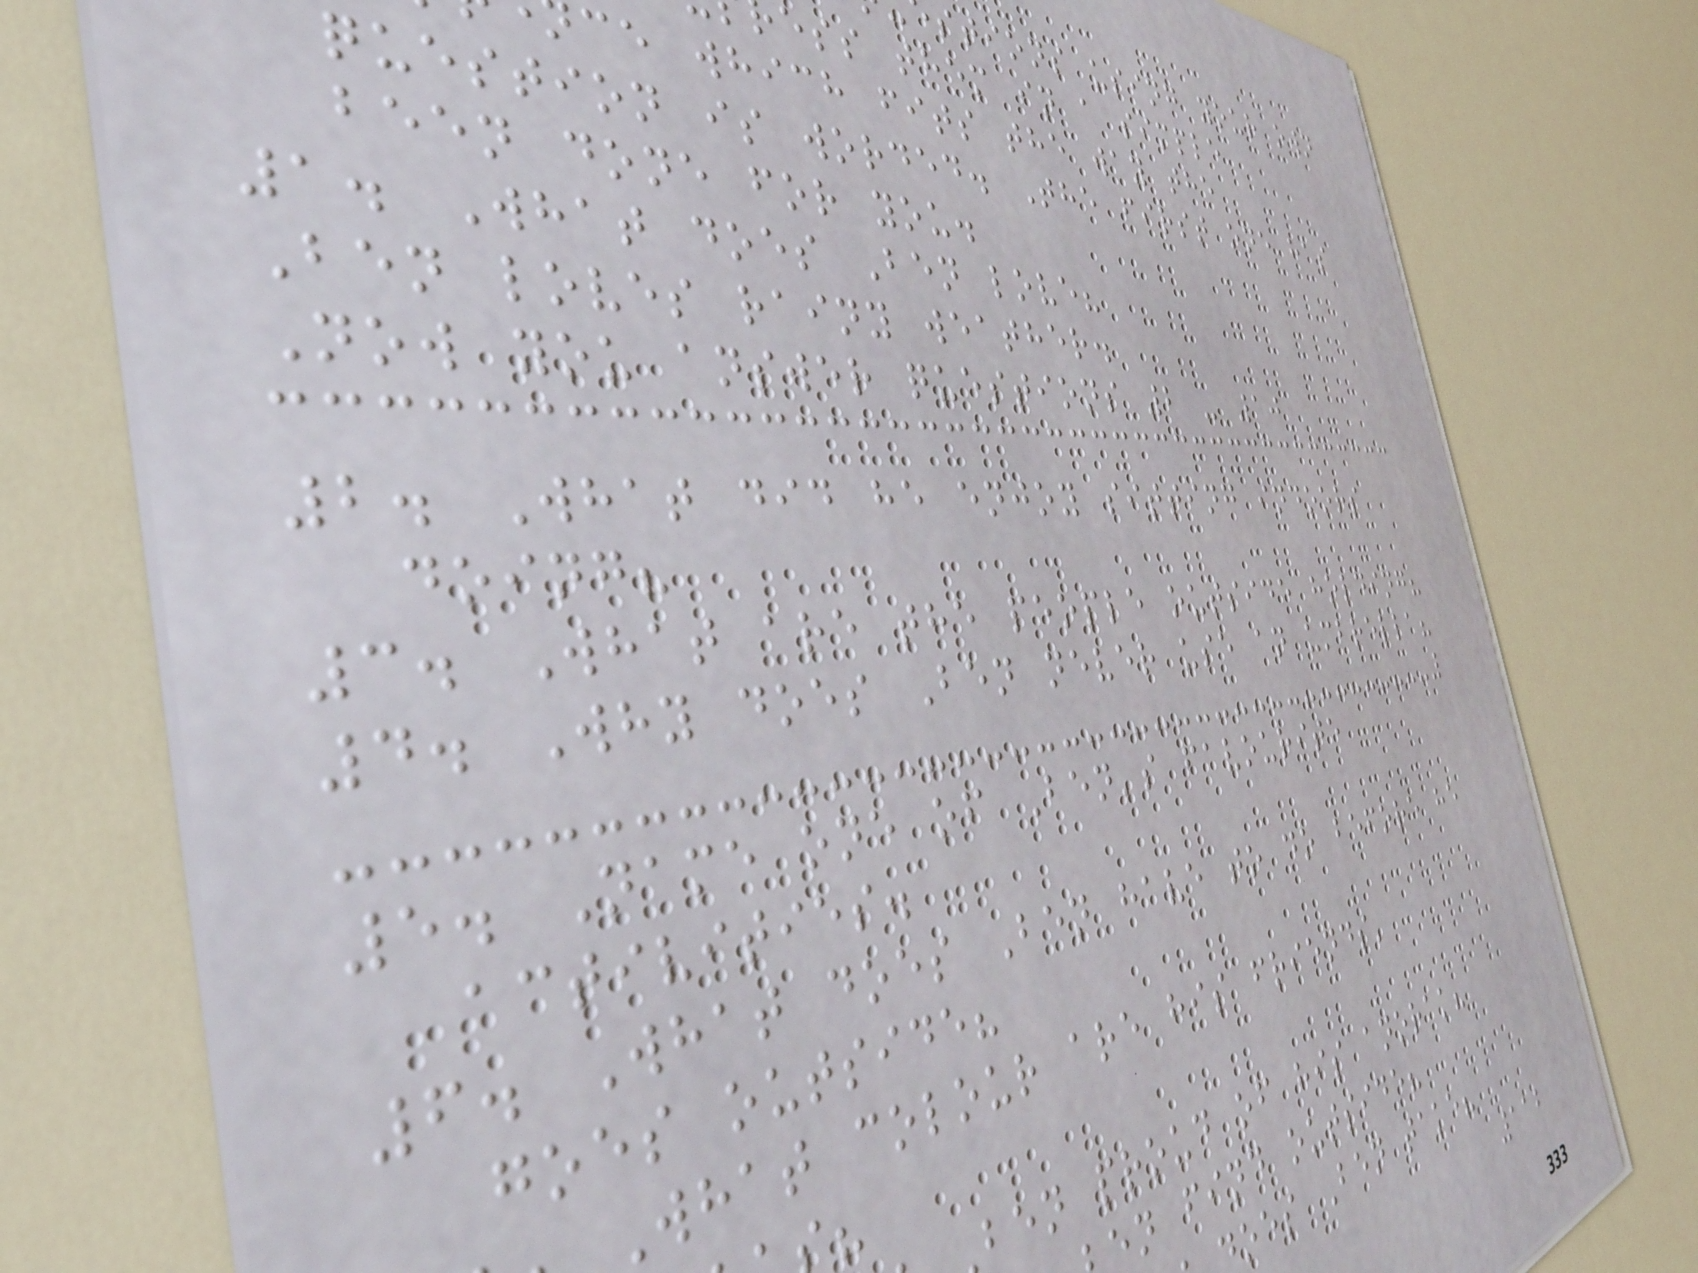stions using your own
ess them in a simple
ce which fits the way the
question is worded. The first one has
been done for you.
1. What does Ben love?
Ben loves rainy weather.
Now you answer questions 2 - 10
2. What did he enjoy sitting indoors
doing?
3. What are the people outside holding?
4. Why does Ben never use an umbrella?
5. Name one of Ben's favourite
activities.
6. What does Ben have to do before he
goes outside?
What colour are his friends'
ben proud of his anorak?
en find outside?
oes Ben take?
112
